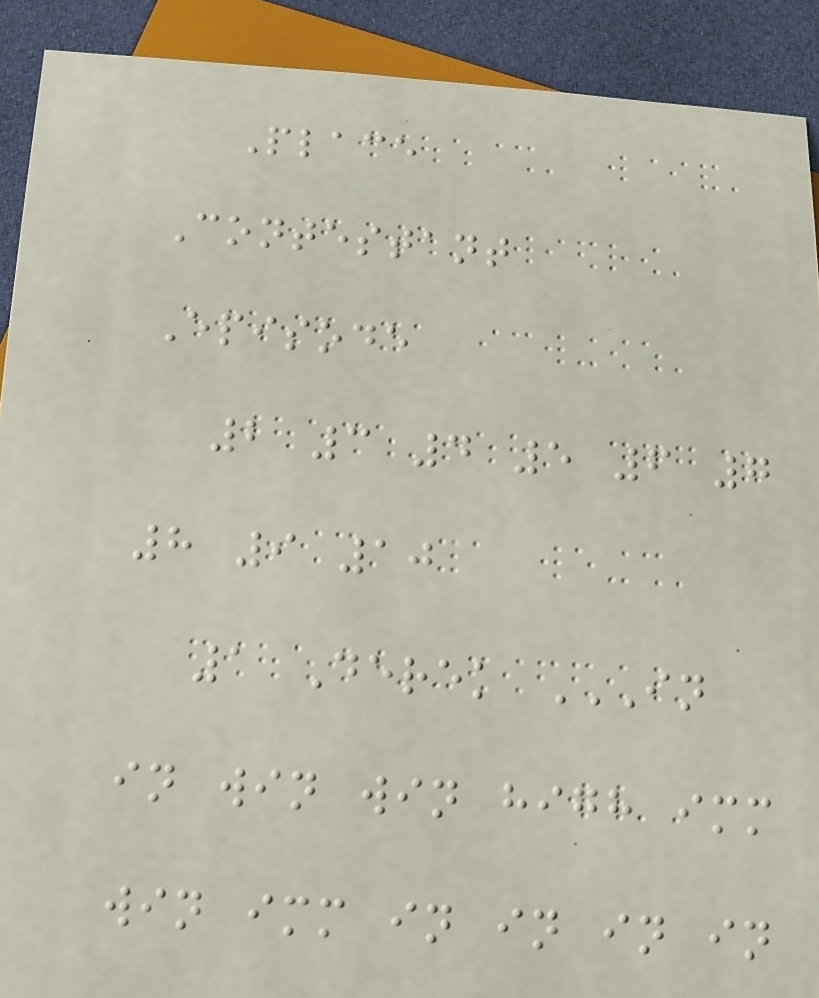Place
Contestant
Episode
2 3 4 5 6 7
8 9 10
1 Derek IN
IN WIN WIN HIGH IMM
WIN IMM IN IN IN IN
